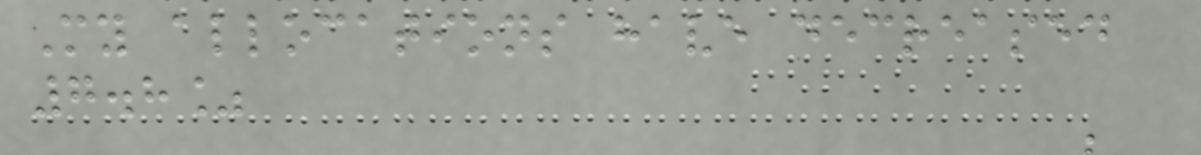My allocations have decreased
7.8%
